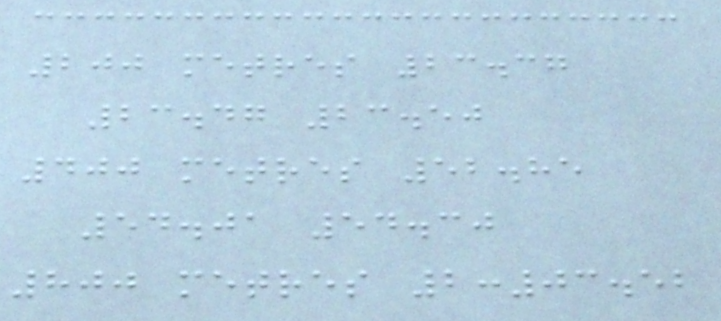200 metres 23.37
23.47 23.50
400 metres 52.85
54.01 54.30
800 metres 2:03.52
